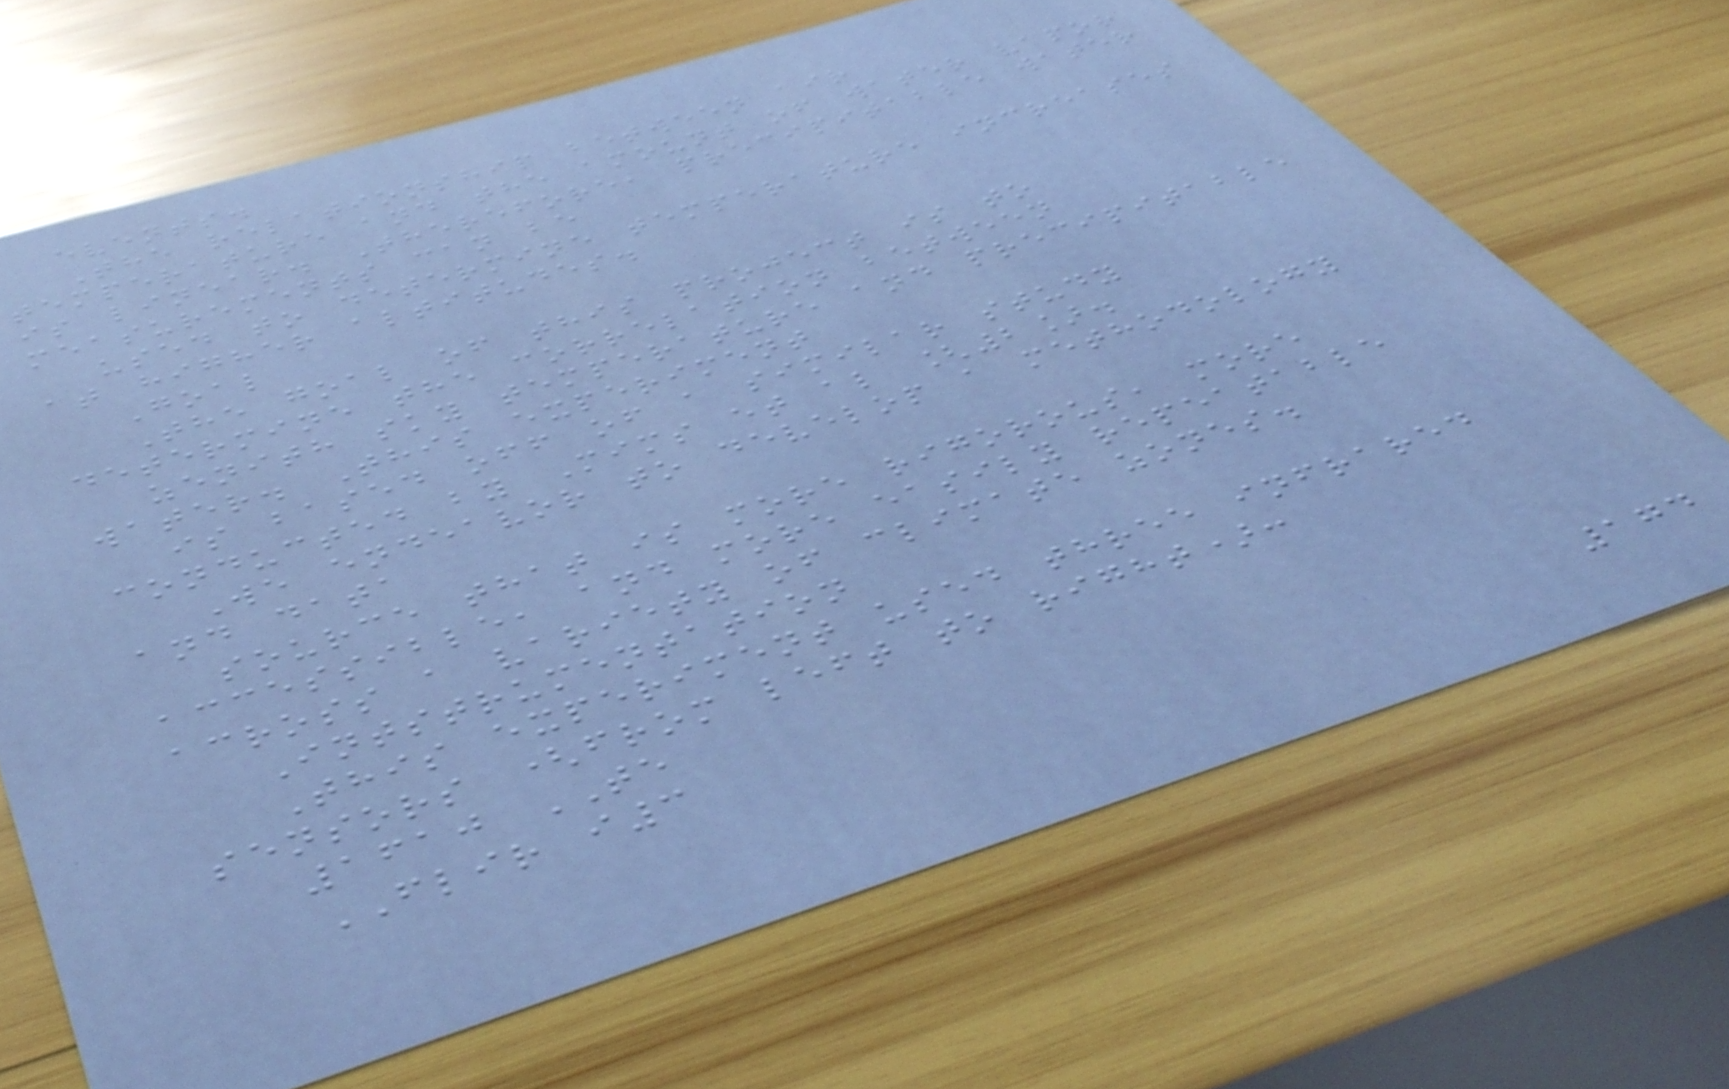events.
The relationship between air
temperature and the amount of water vapor
is linear. Therefore, precipitable water
measurements can be
used to determine temperature increases
at higher altitudes.
Goal
The goal of this project is to
determine the correlation between
zenith sky temperature and precipitable
water. This experiment
is based off of a similar study
conducted by Mims et al [2].
We endeavor to develop a methodology
and data
source that is more rigorous, more
accessible, and more easily repeatable
across a variety of climate zones.
Intstrumentation
This experiment used three infrared
sensors (from left to right):
1610 TE
FLIR i3
174
